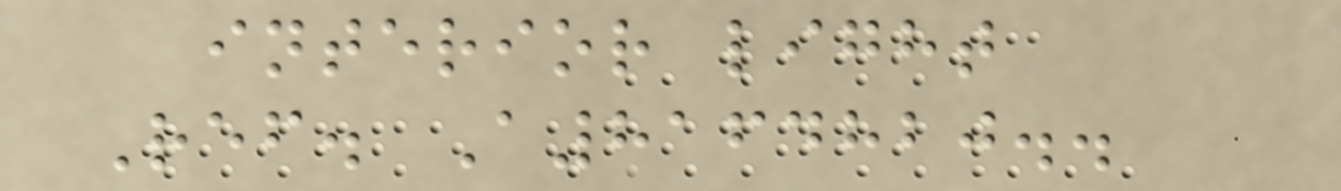interior light
Ref. A8164820..
